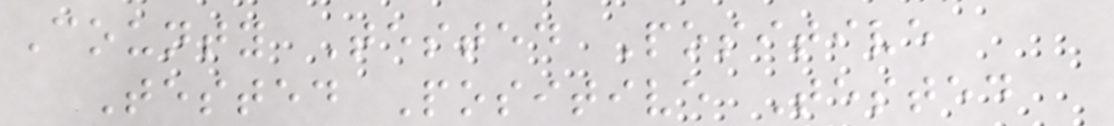County Tested Positive
Tested Positive Tested
